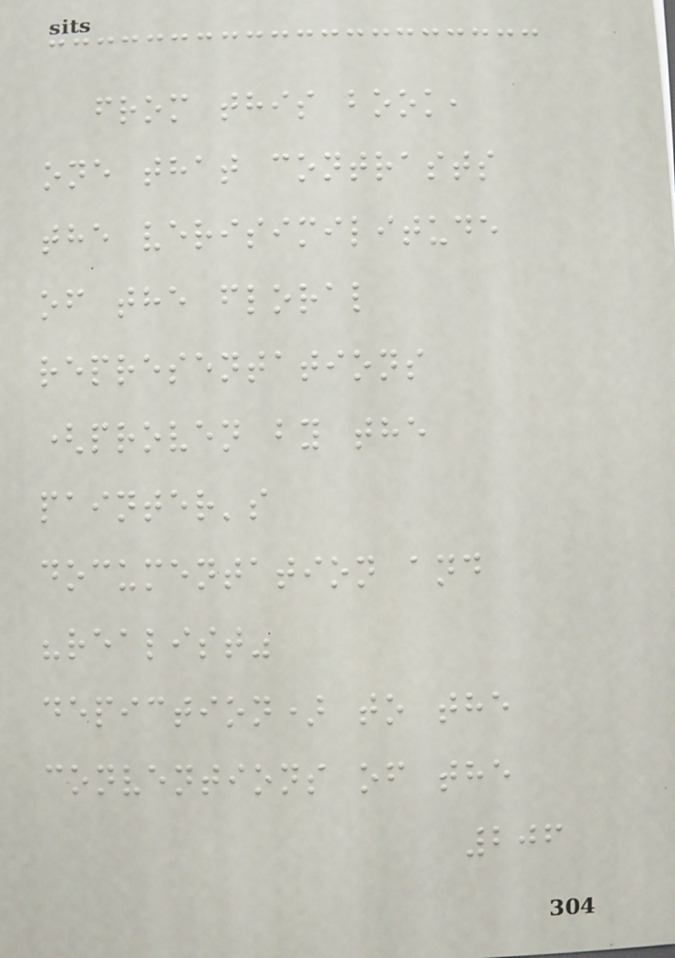from this book,
one that contrasts
the verisimilitude
of the floral
representations
(proven by the
painter's
documentation and
"realist"
depiction) to the
conventions of the
206
